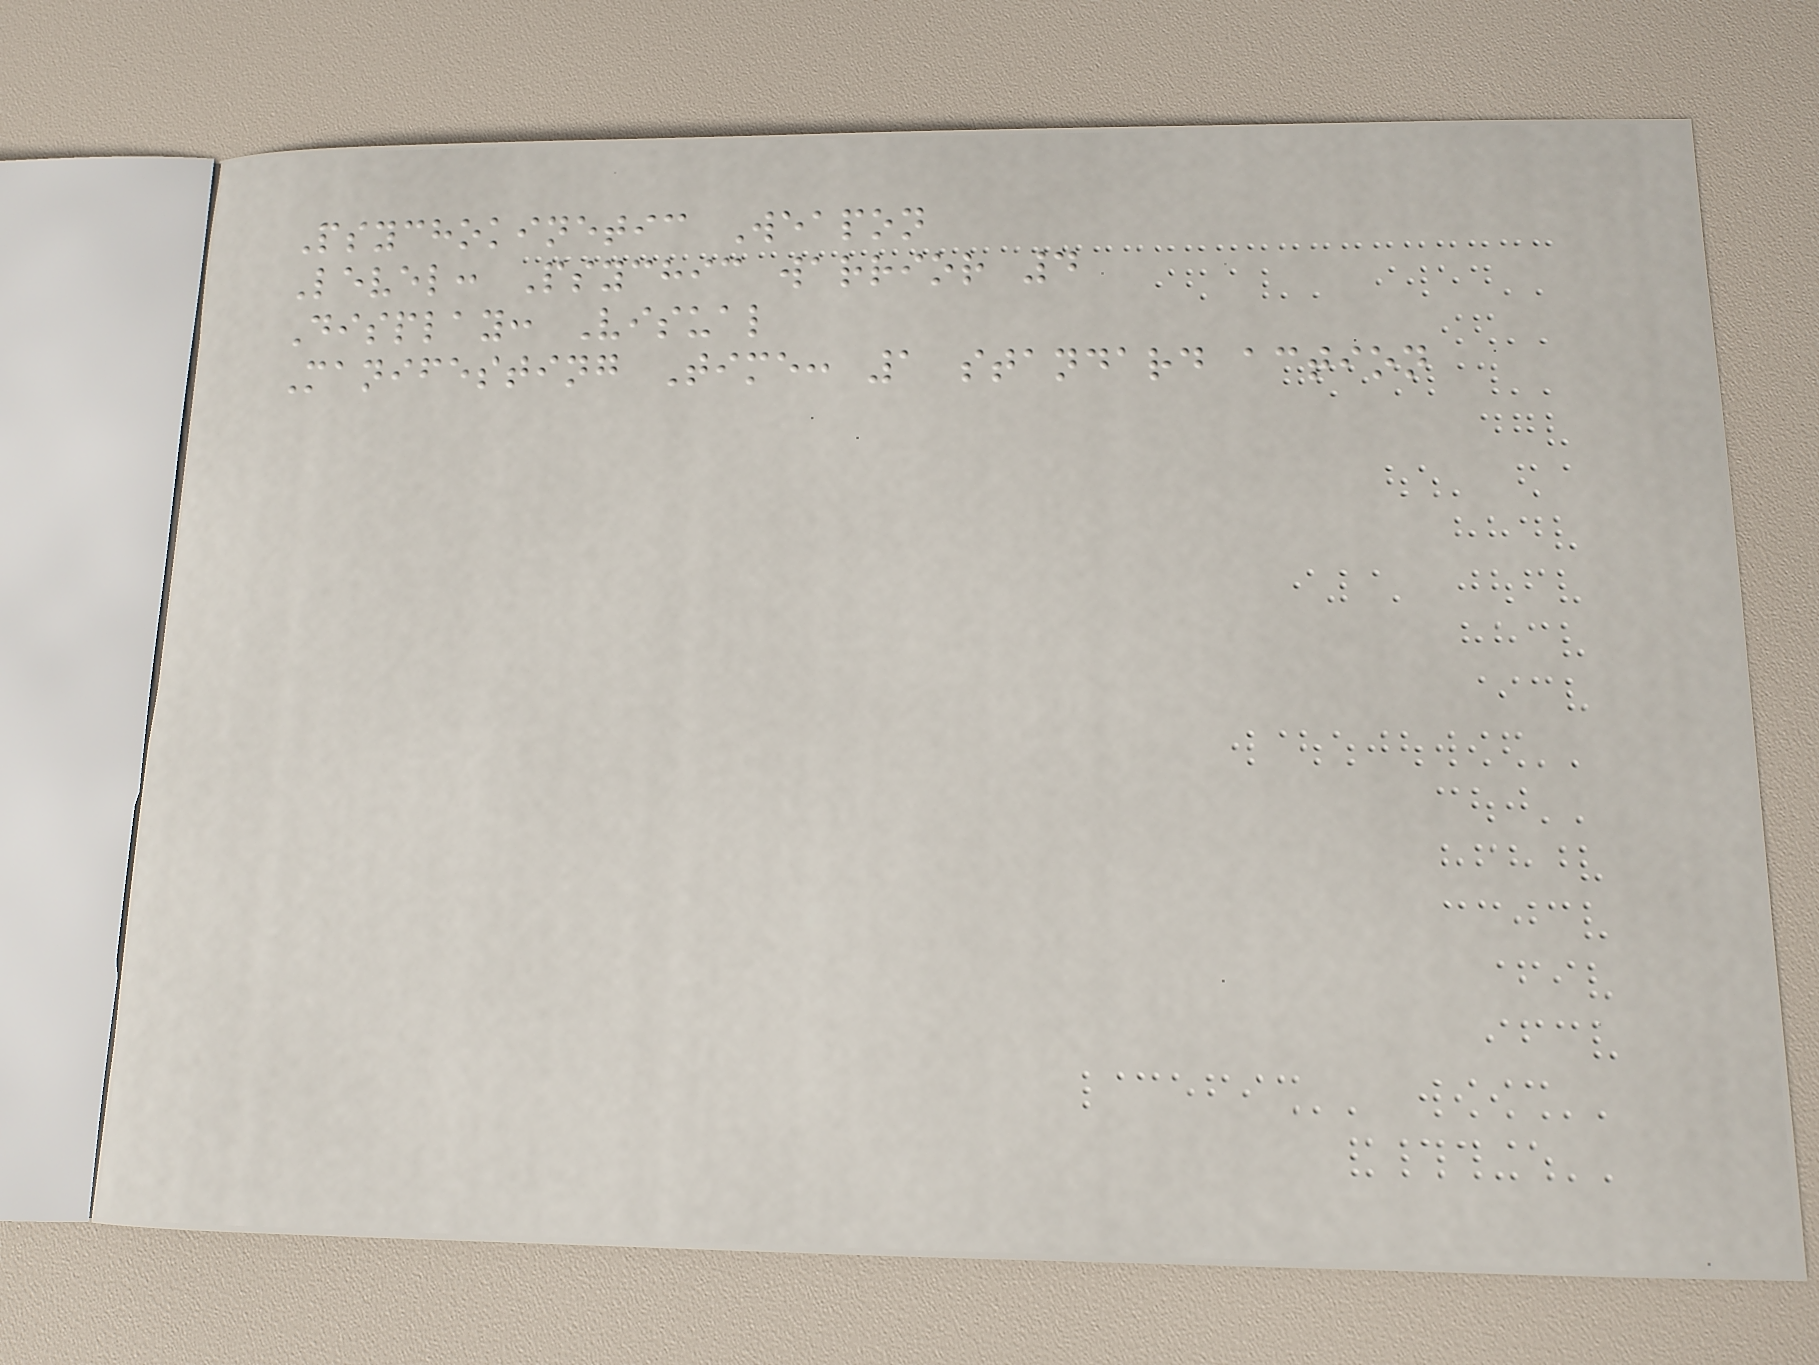Psychokinetic Weapon
Level: Psychic warrior 4
Display: Visual
Manifesting Time: 1 standard action
